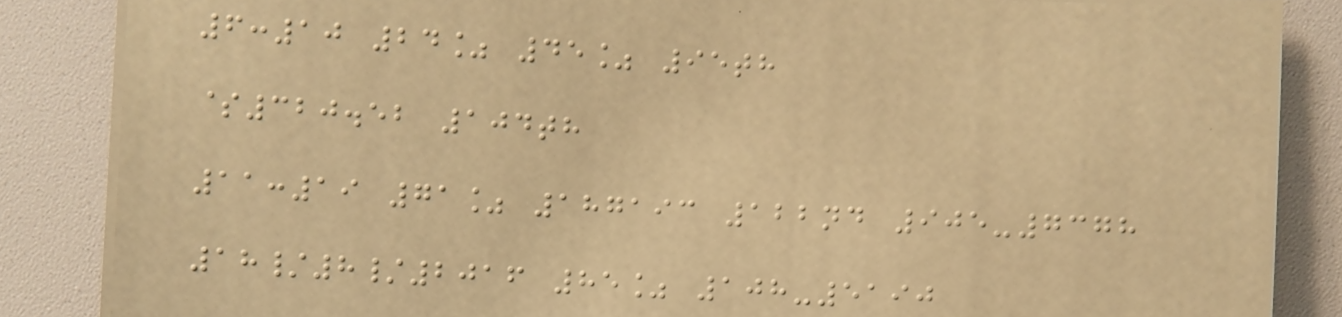6:10 24% 45% 95th
$320.52 104th
11:19 71% 187193 122nd 905-7378
18/8/2016 85% 108-5190
